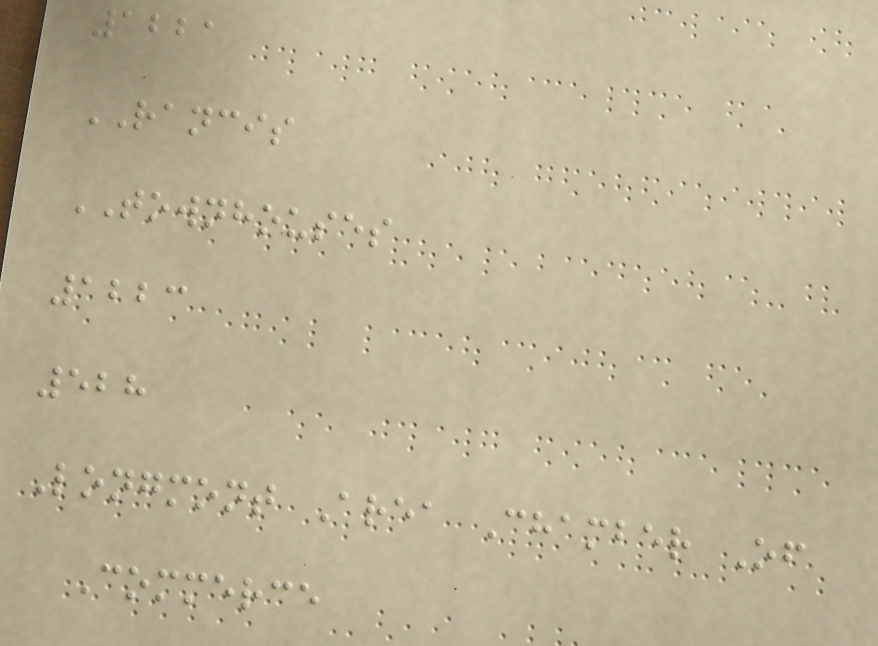1221
RANCIS
TOWNHOUSES
1223
528
Longmont Area Chamber Of
Commerce
